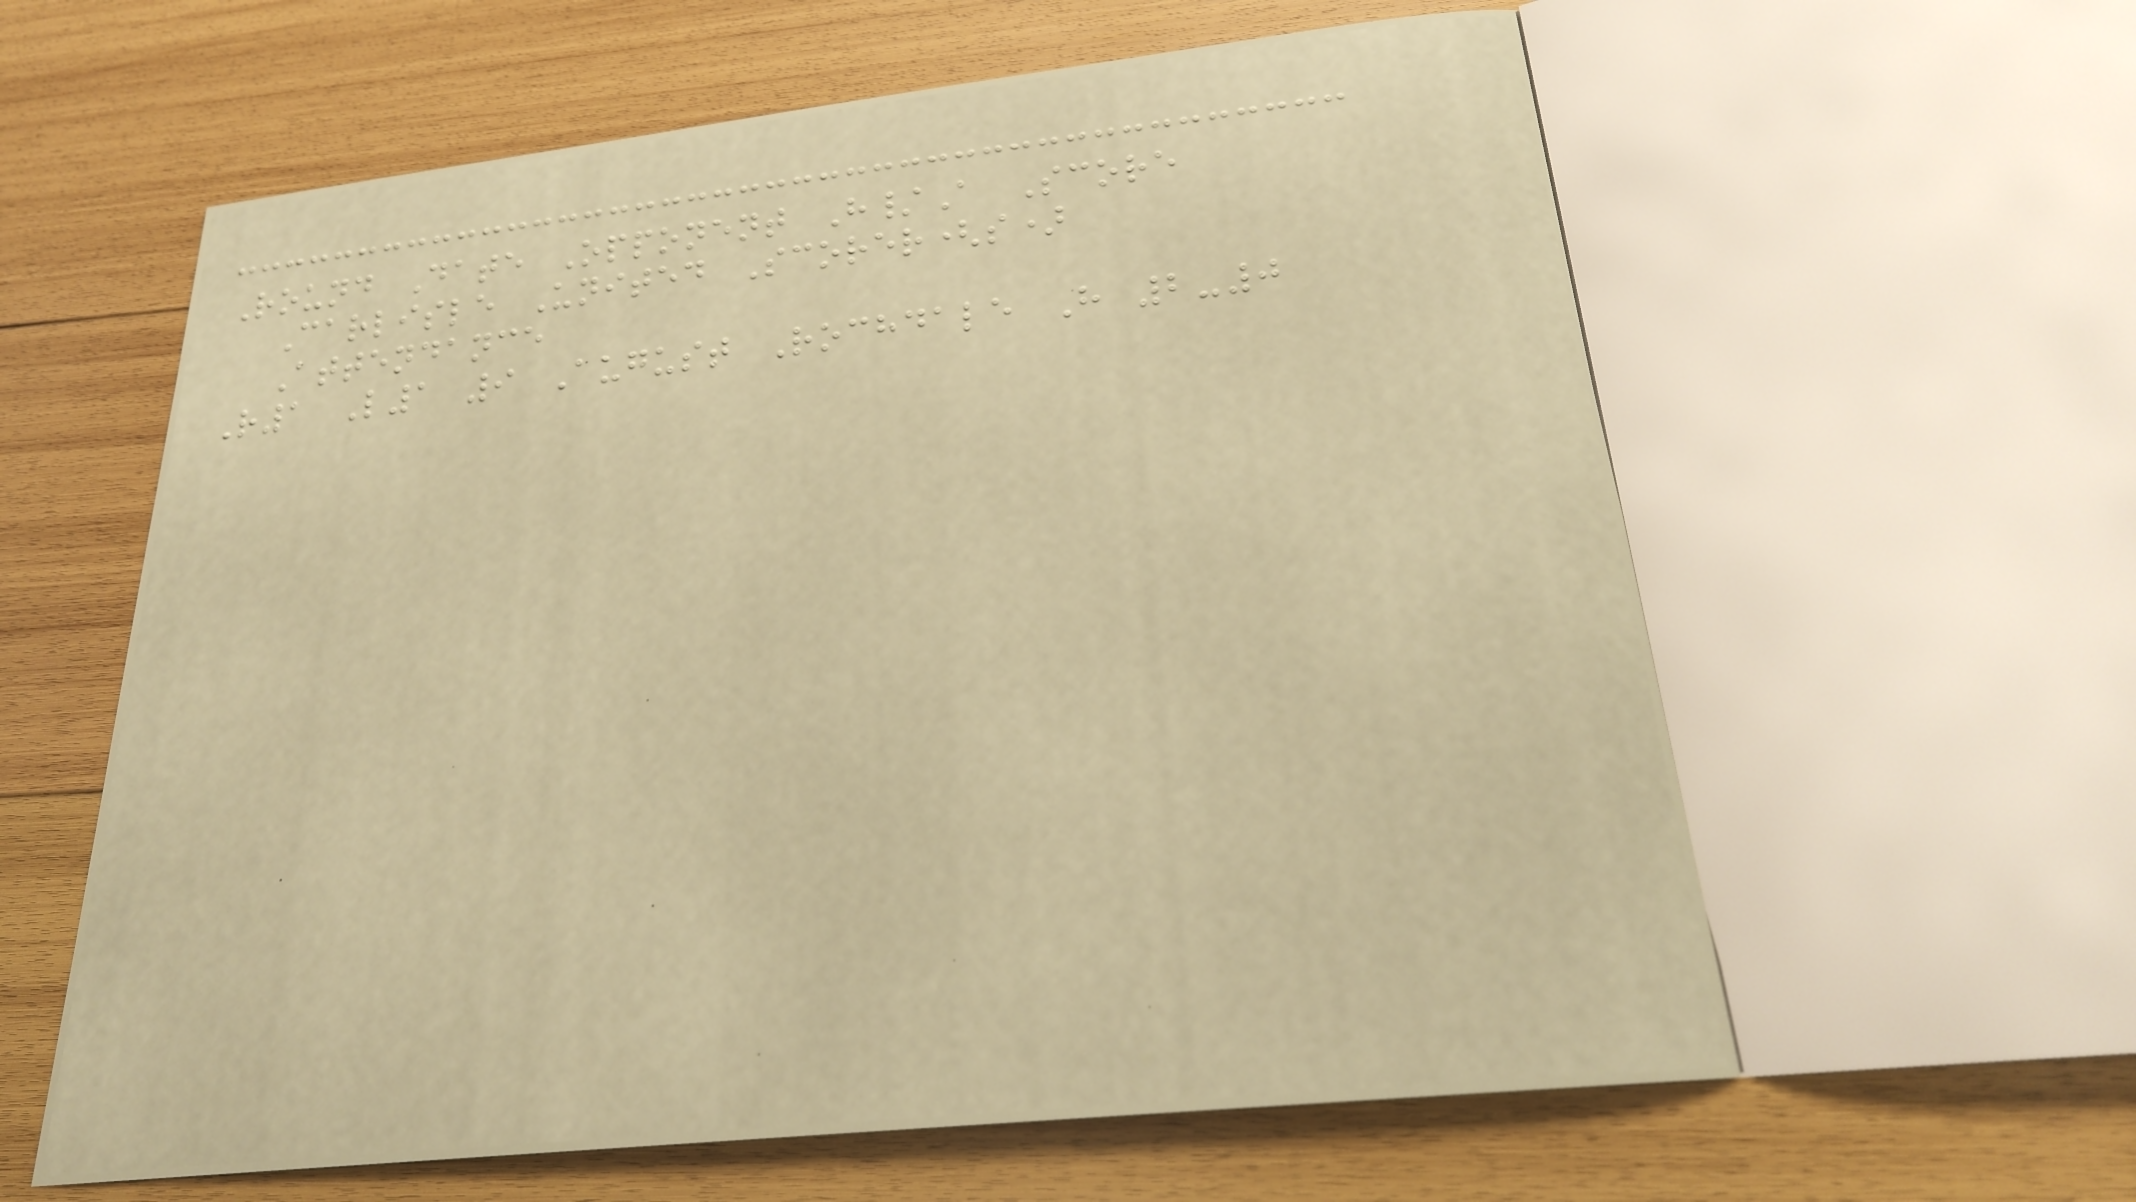Round Date Opponent H/A Score
Carlisle United Scorer(s)
Attendance
R1 L1 9 August Rochdale H 2-0
